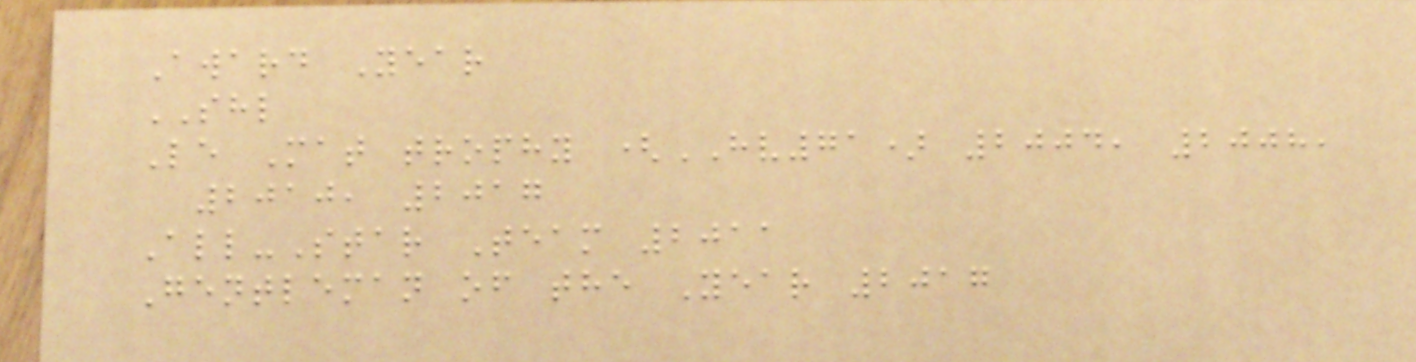Award Year
SHL
Le Mat trophy (HV71) 2004, 2008,
2010, 2017
All-Star Team 2011
Gentleman of the Year 2017
